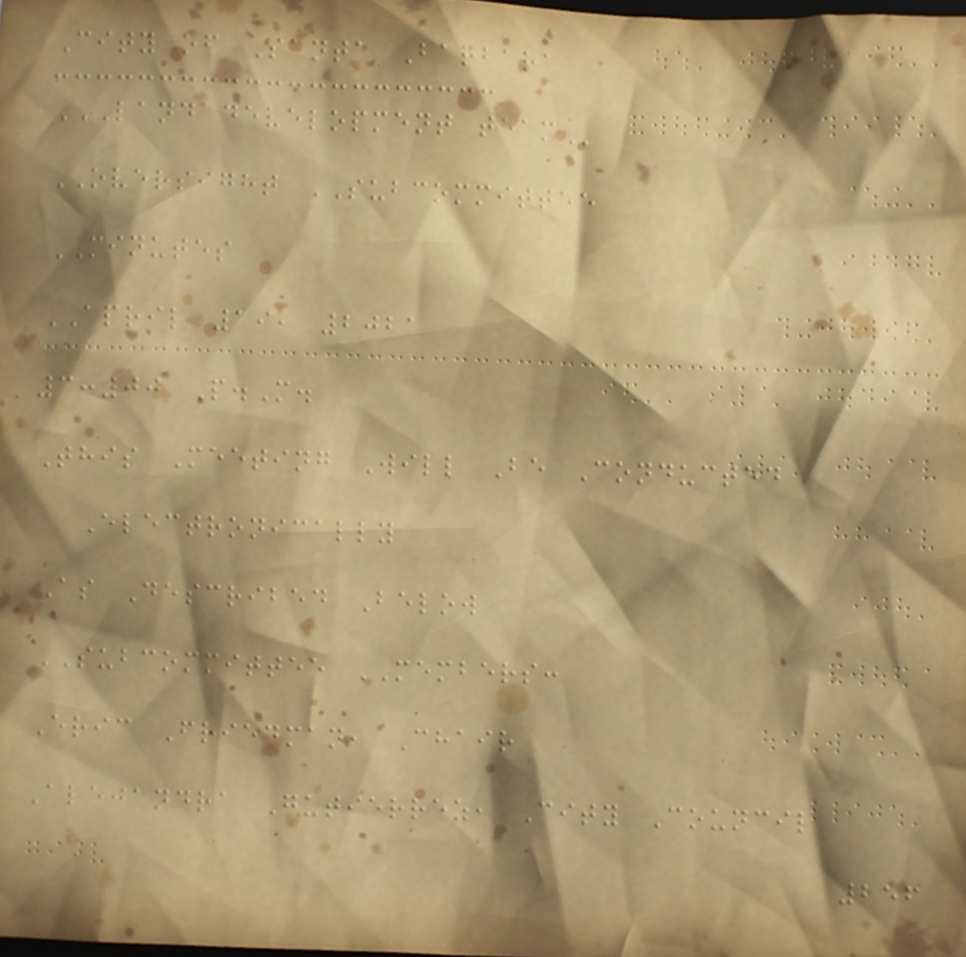City of Santa Barbara
LAND DEVELOPMENT TEAM
OVERSIGHT SUBCOMMITTEE
MINUTES
APRIL 19, 2021
3:00 P.M.
This Meeting Will Be Conducted
Electronically
As Described Below
SUBCOMMITTEE MEMBERS:
Eric Friedman, Chair
Alejandra Gutierrez, City Council
256
